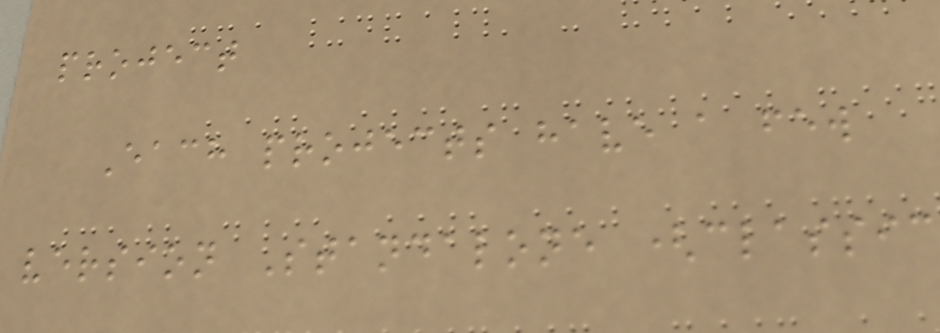project
Each projects have a few
version Standalone (classic
